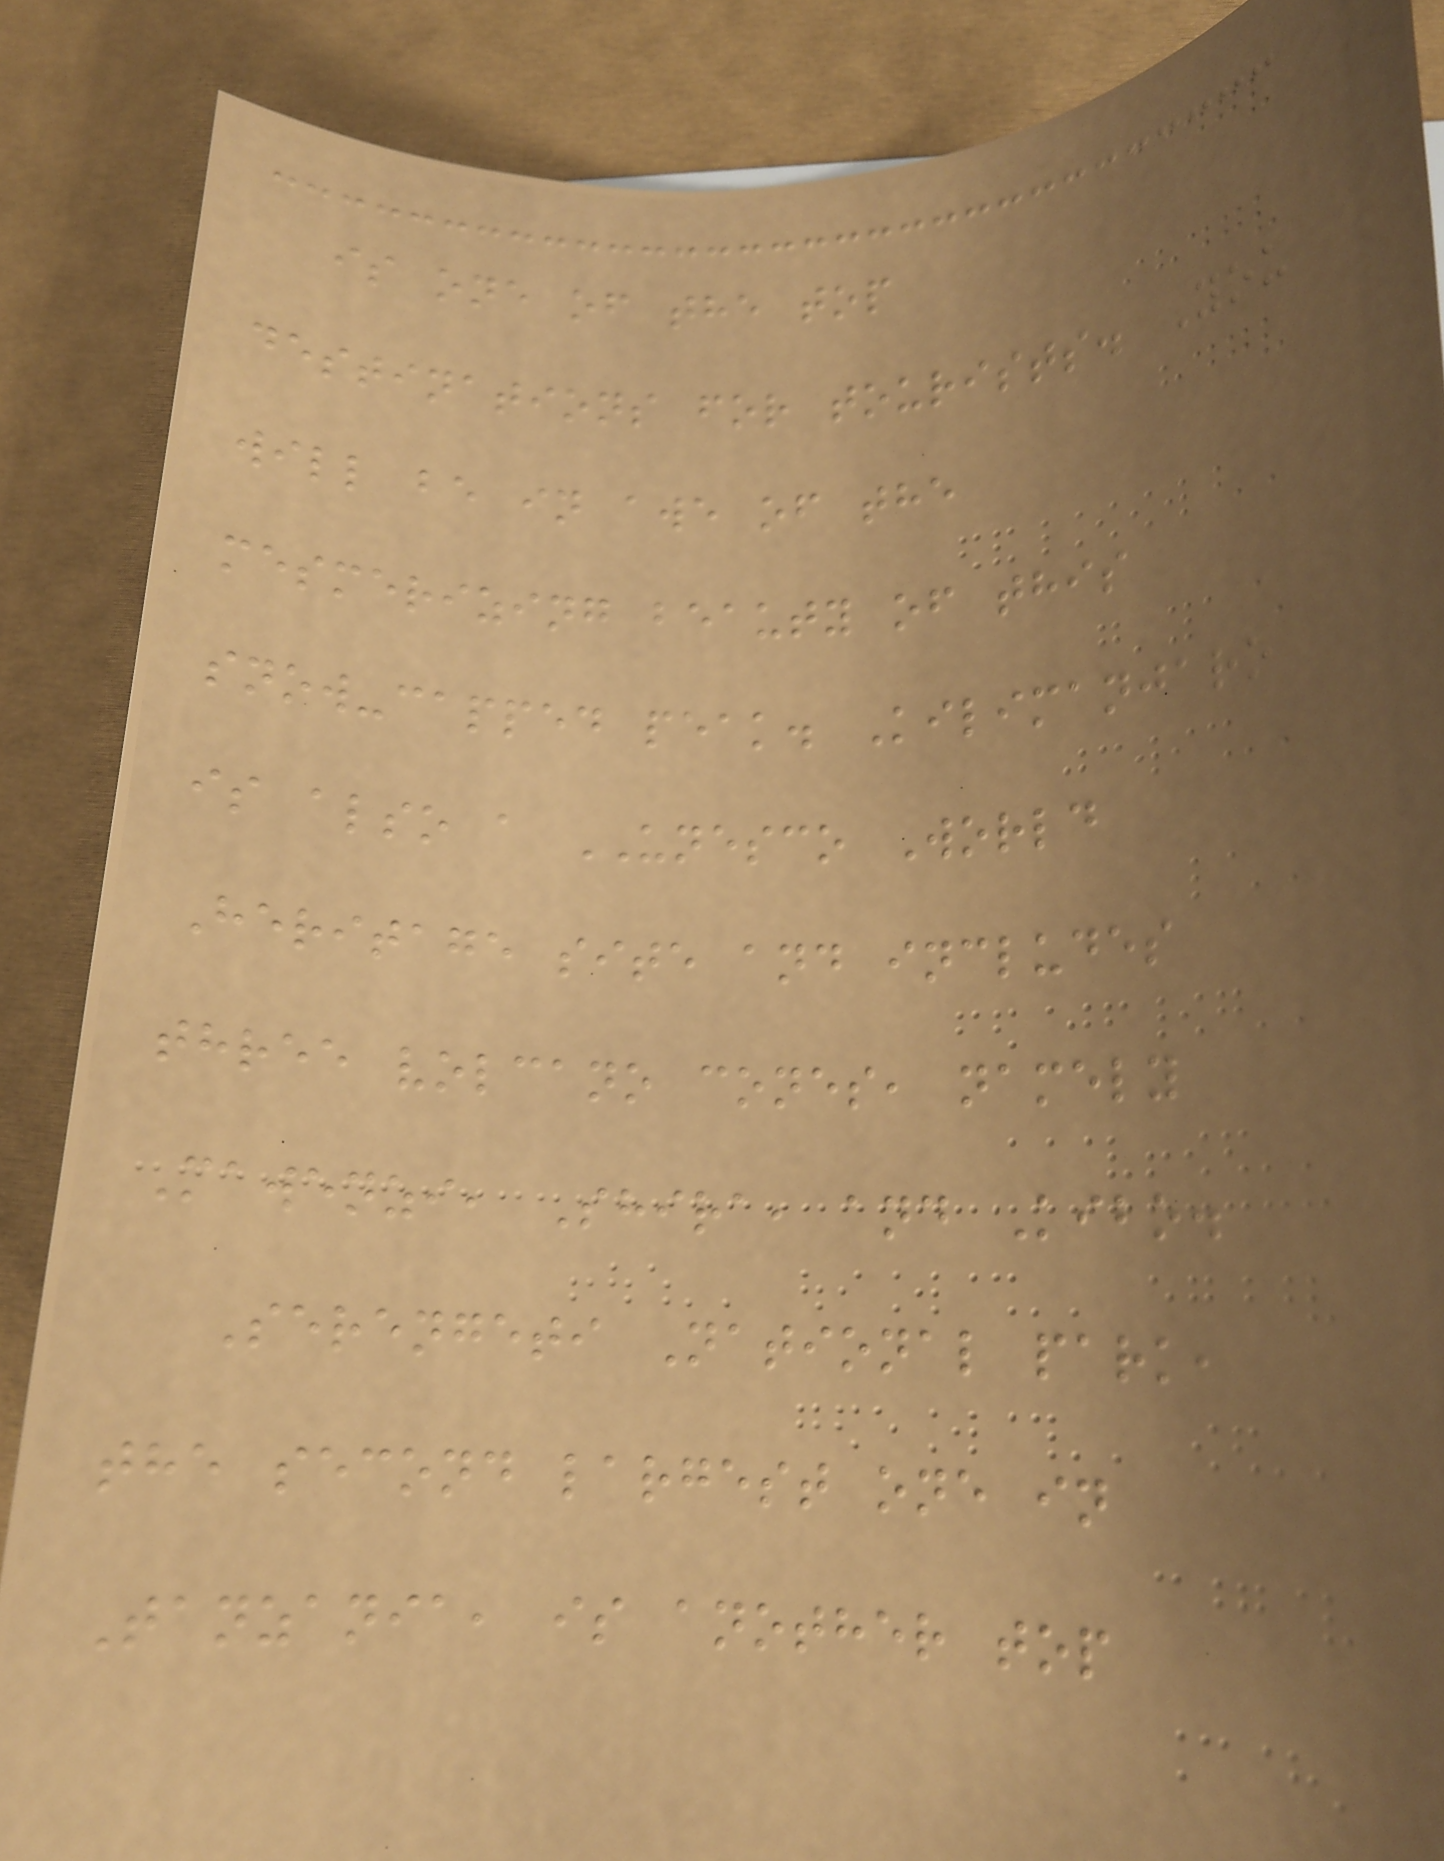is one of the top
destinations for tourists. You
will be in awe of the
mesmerizing beauty of this
snow-capped peak. Kilimanjaro
is also a UNESCO World
Heritage site and includes
three volcano cones, namely
Mawenzi, Shira, and Kibo.
Serengeti National park,
the second largest one in
Tanzania, is another top
